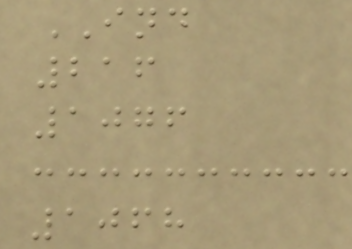IND
216
1076
1068
